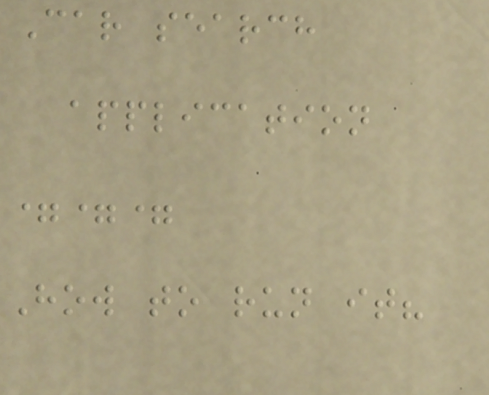Car search
application
===
How to run it?
